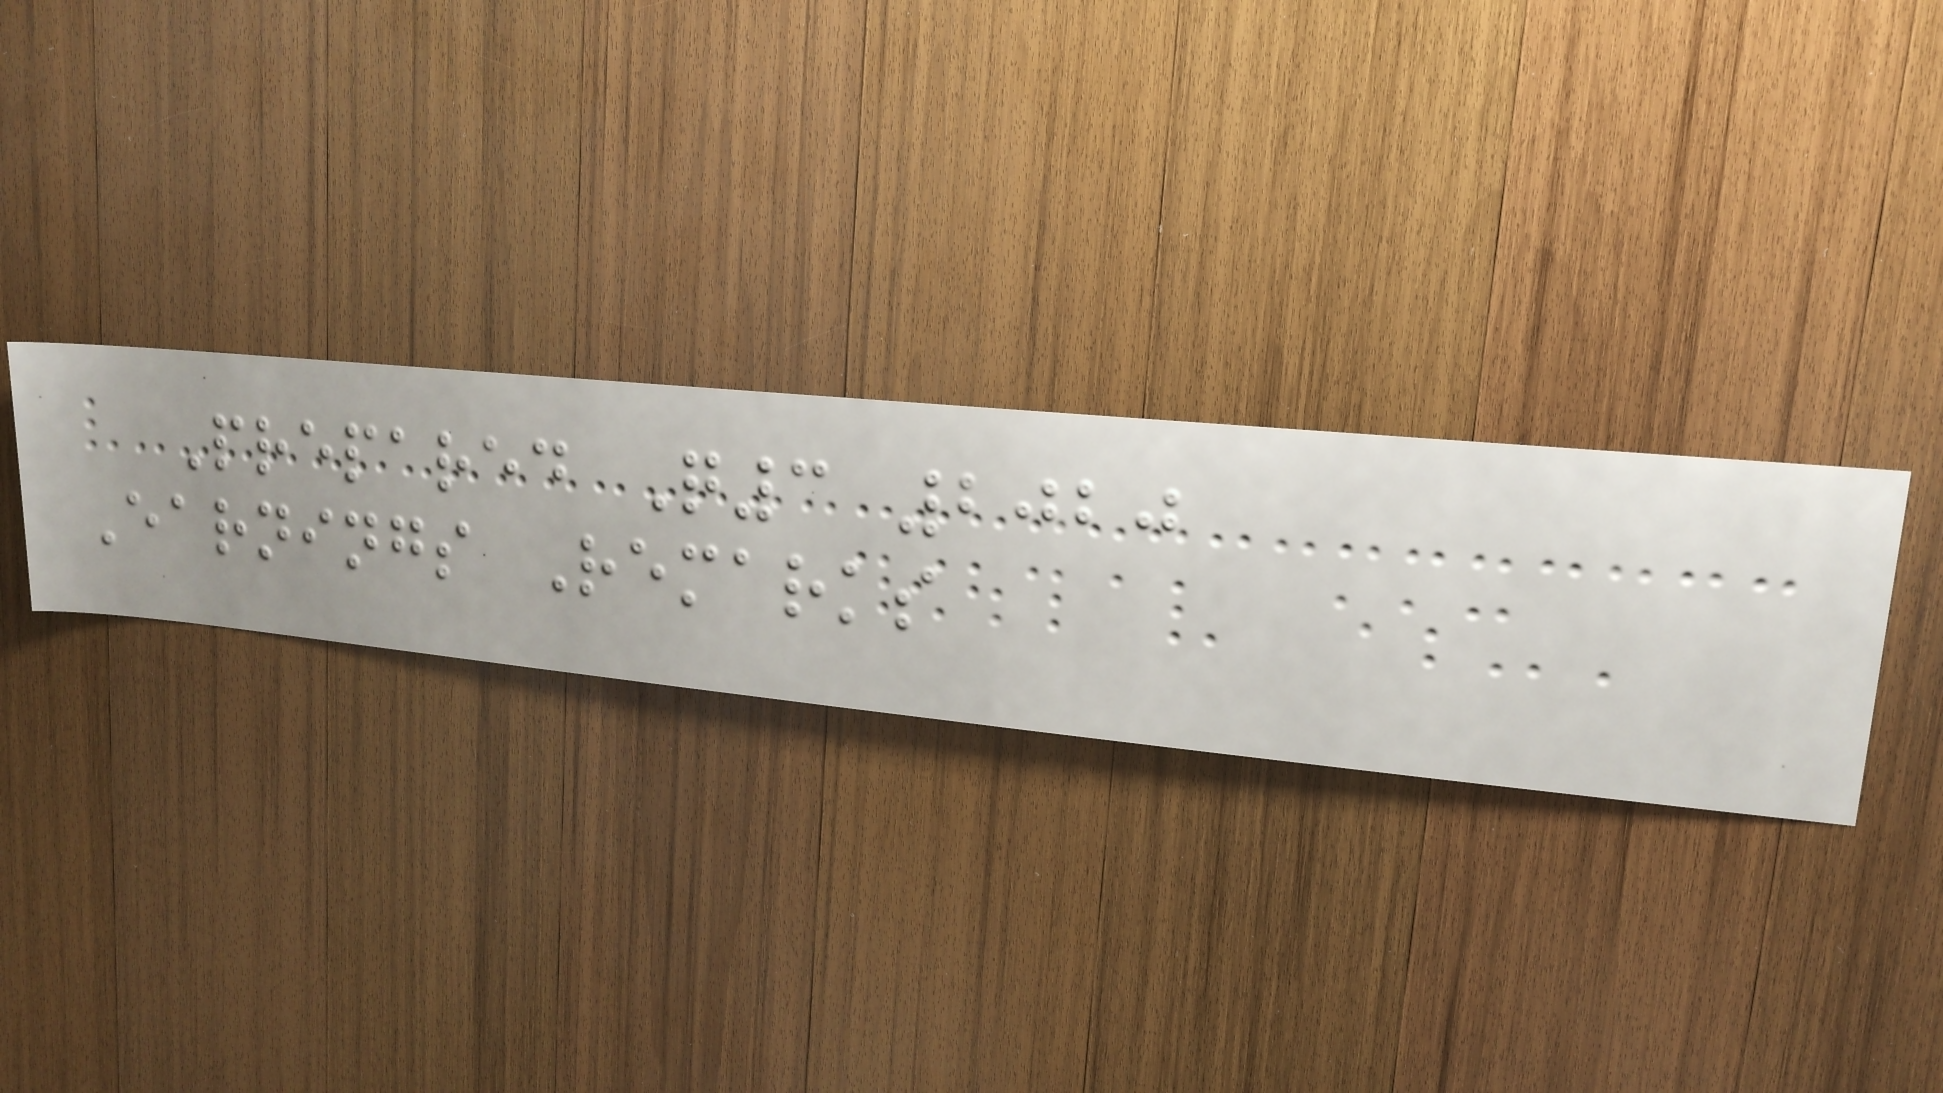Prepared Q3 2020
Earnings Remarks
